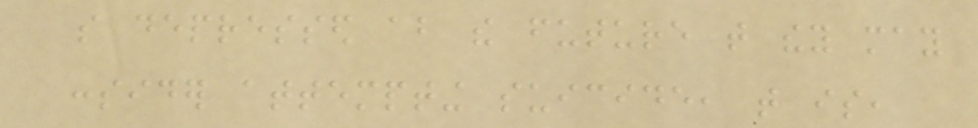so depressed about the future that they may
consider attempting suicide, that is,
